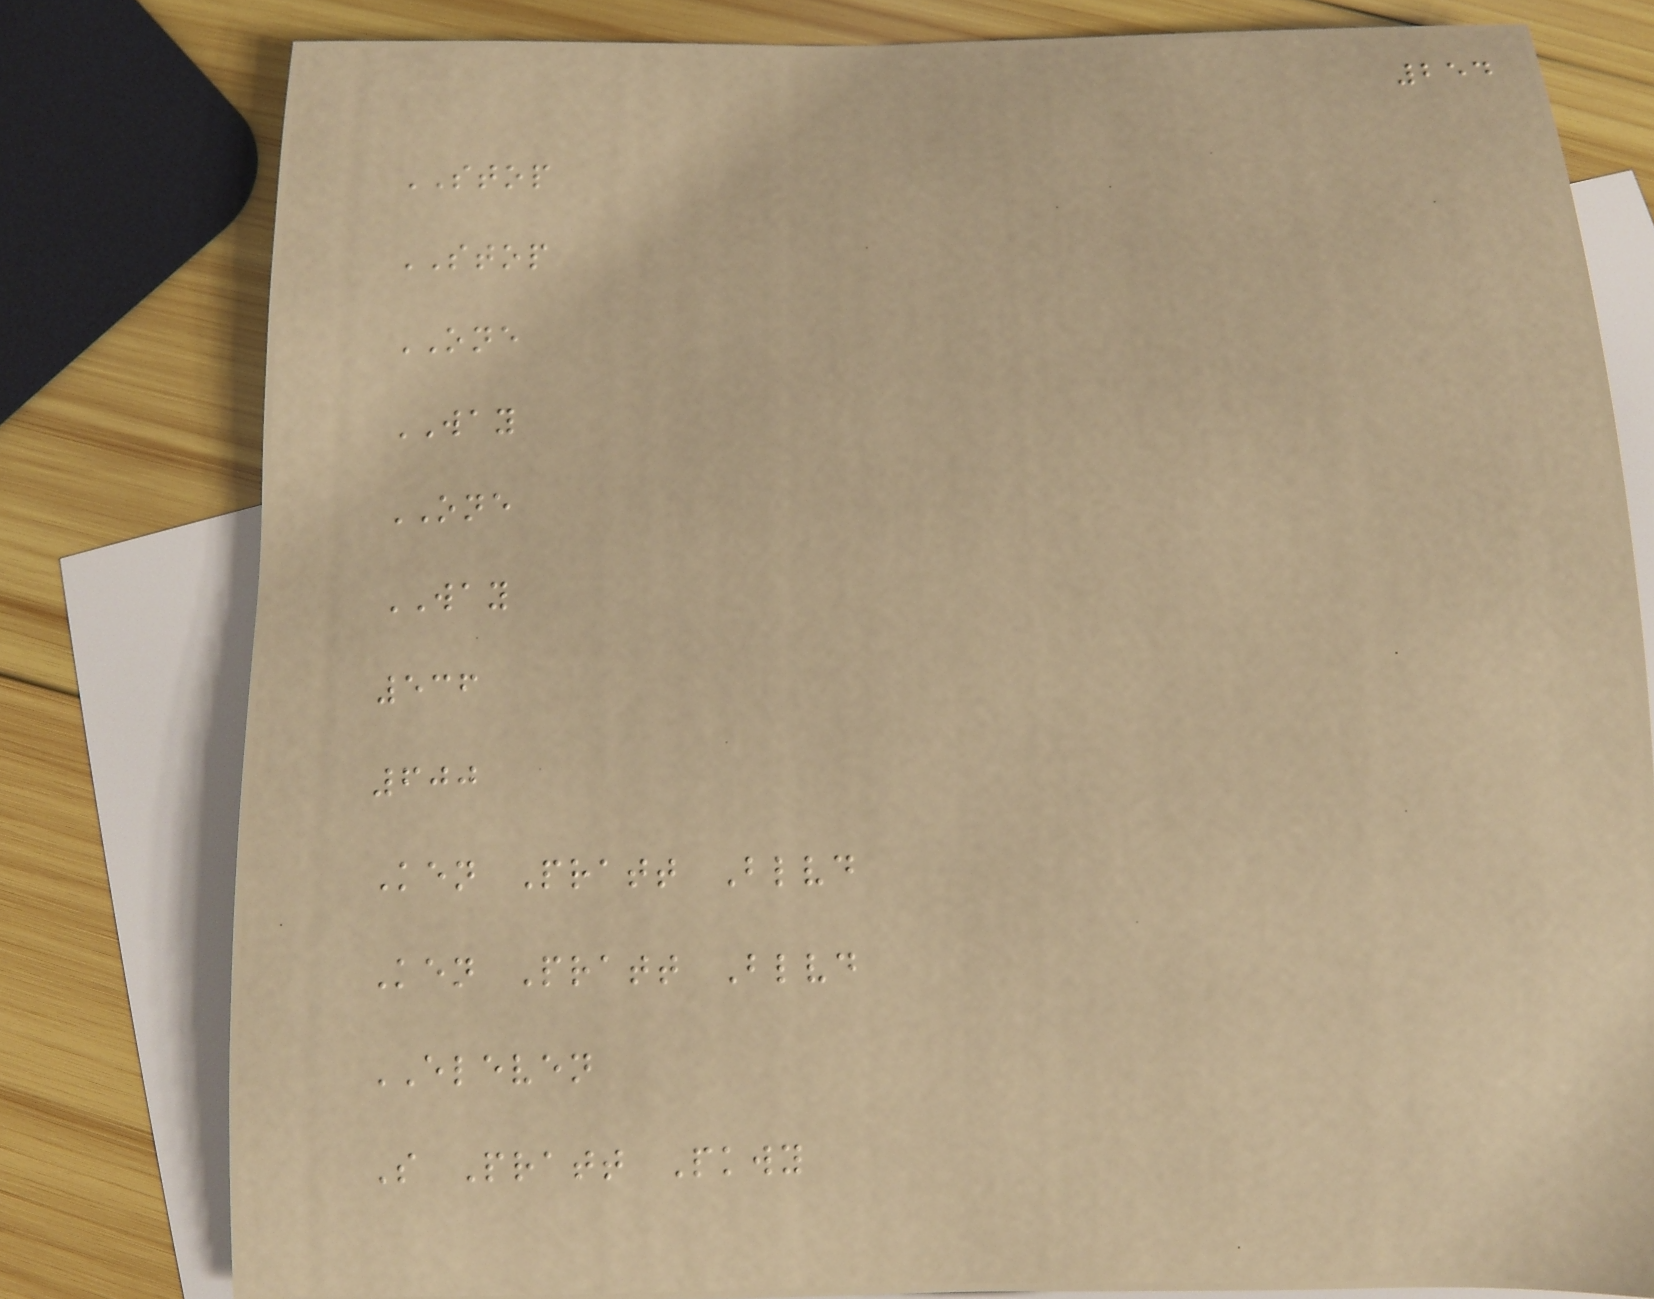254
STOP
STOP
ONE
WAY
ONE
WAY
536
600
Ken Pratt Blvd
Ken Pratt Blvd
ELEVEN
S Pratt Pkwy
